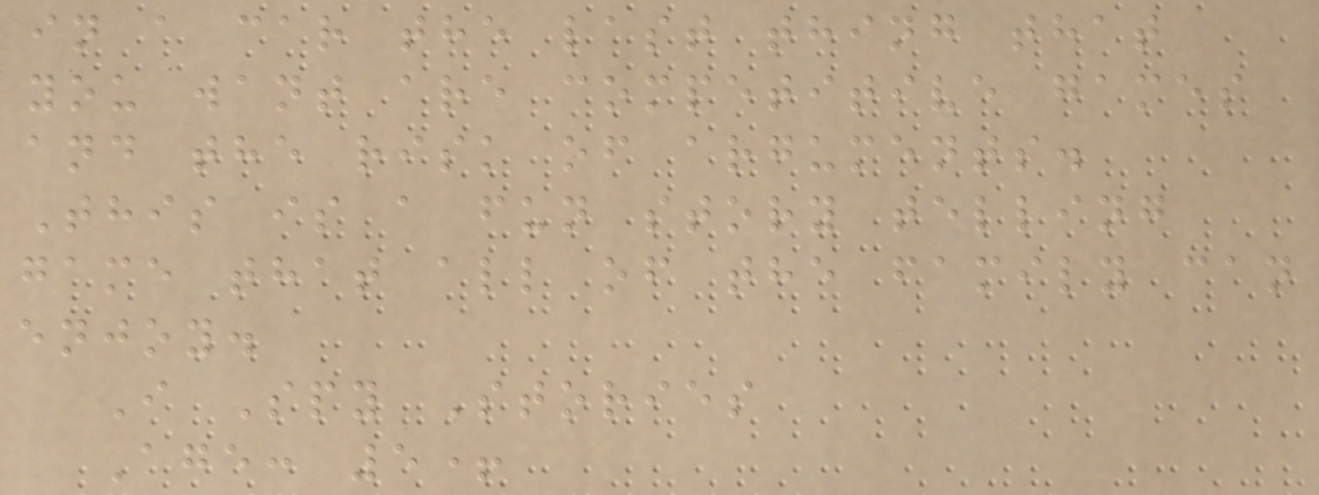in a car the last thing that
you want are competitive games
and the risk of arguments.
This is a fun story telling
game that all of the family can
enjoy.
I Spy Stories
Age: 5+
